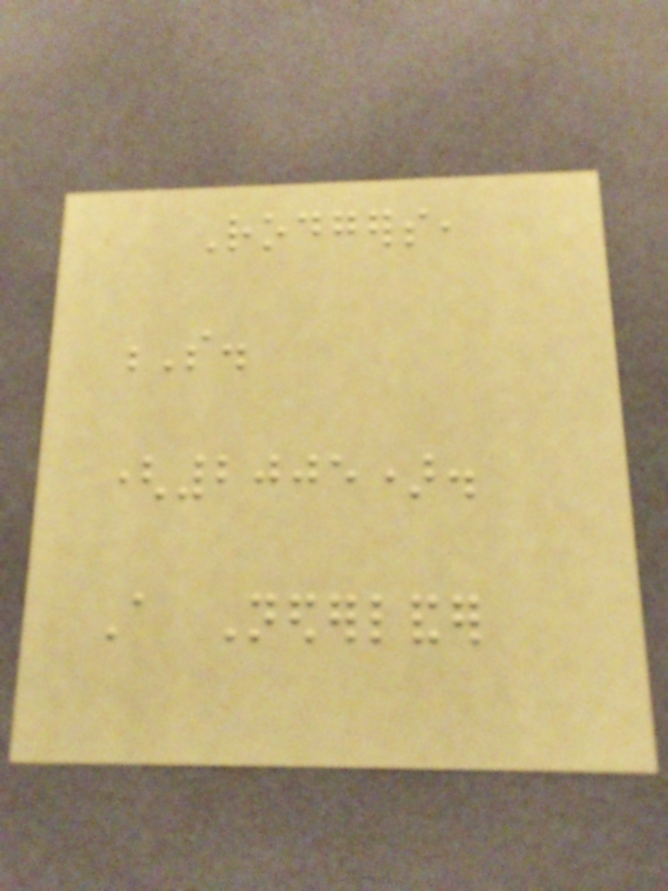Rodgers,
S.
(2005).
A Nederlander
